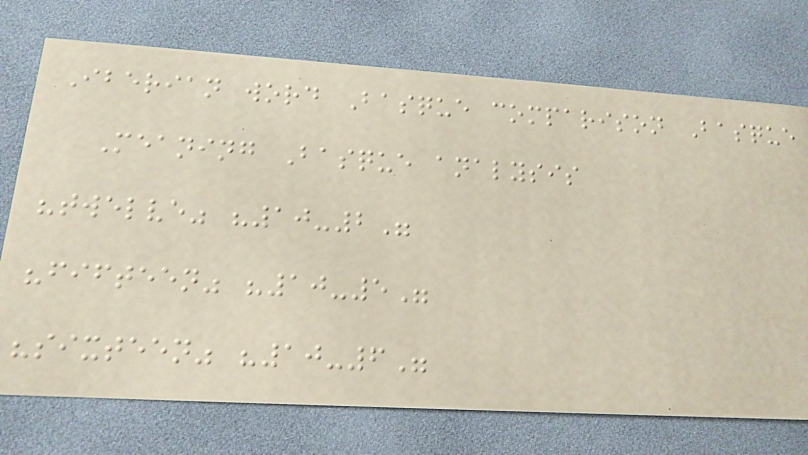Iberian word Basque comparison Basque
Meaning Basque analysis
"twelve" "10-2"
"fifteen" "10-5"
"sixteen" "10-6"
